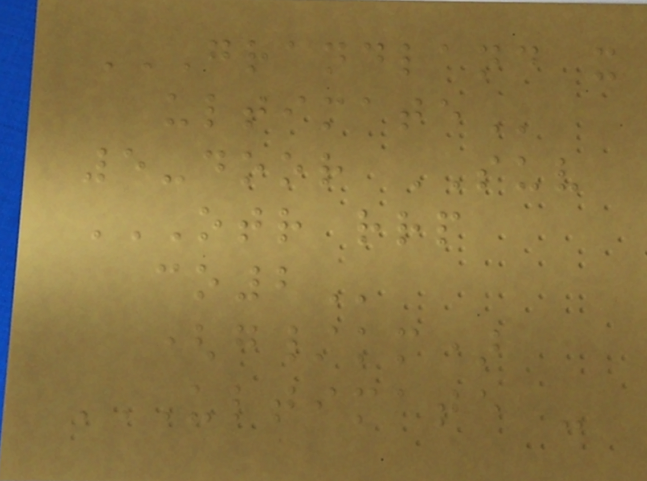GRANDLAND X
ULTIMATE
5-door SUV
OTR RRP
CO2
(g/km)
ULTIMATE -
